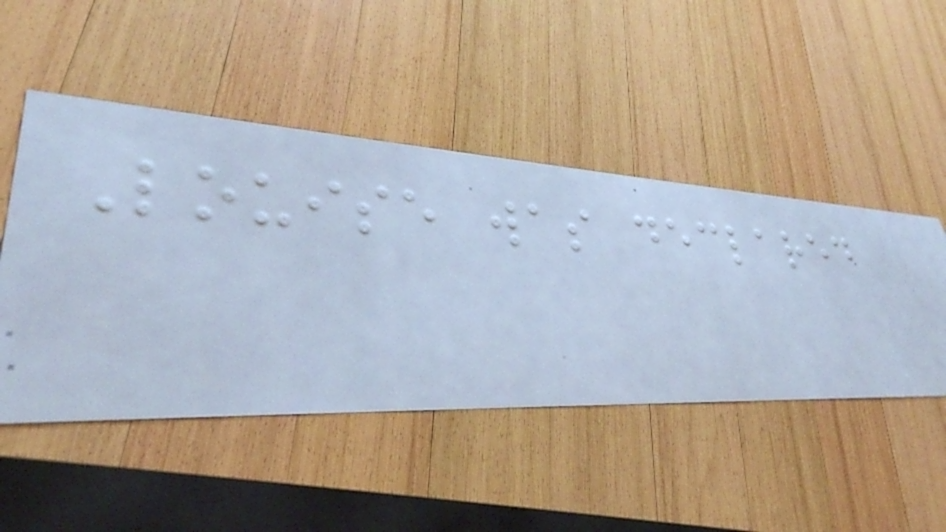Louise was declared
